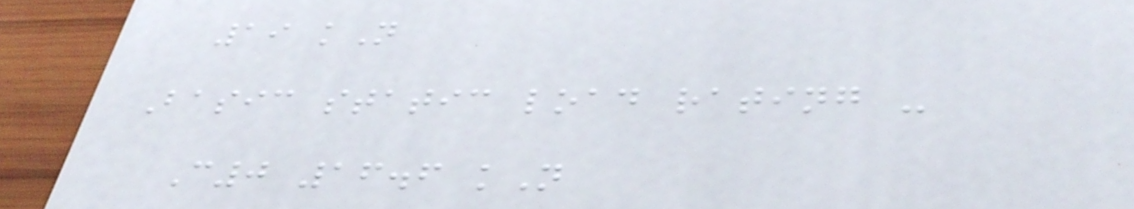19 kN
Basic static load rating -
C0 16.6 kN
